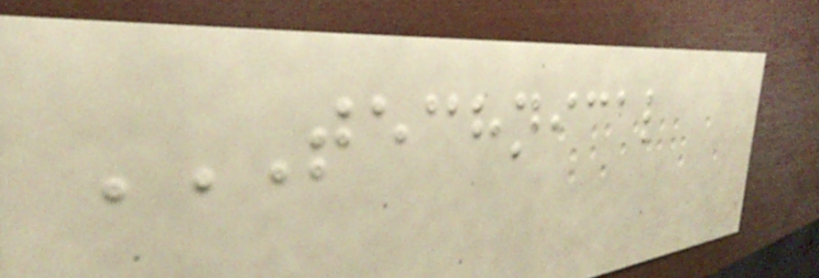TECHNICAL
